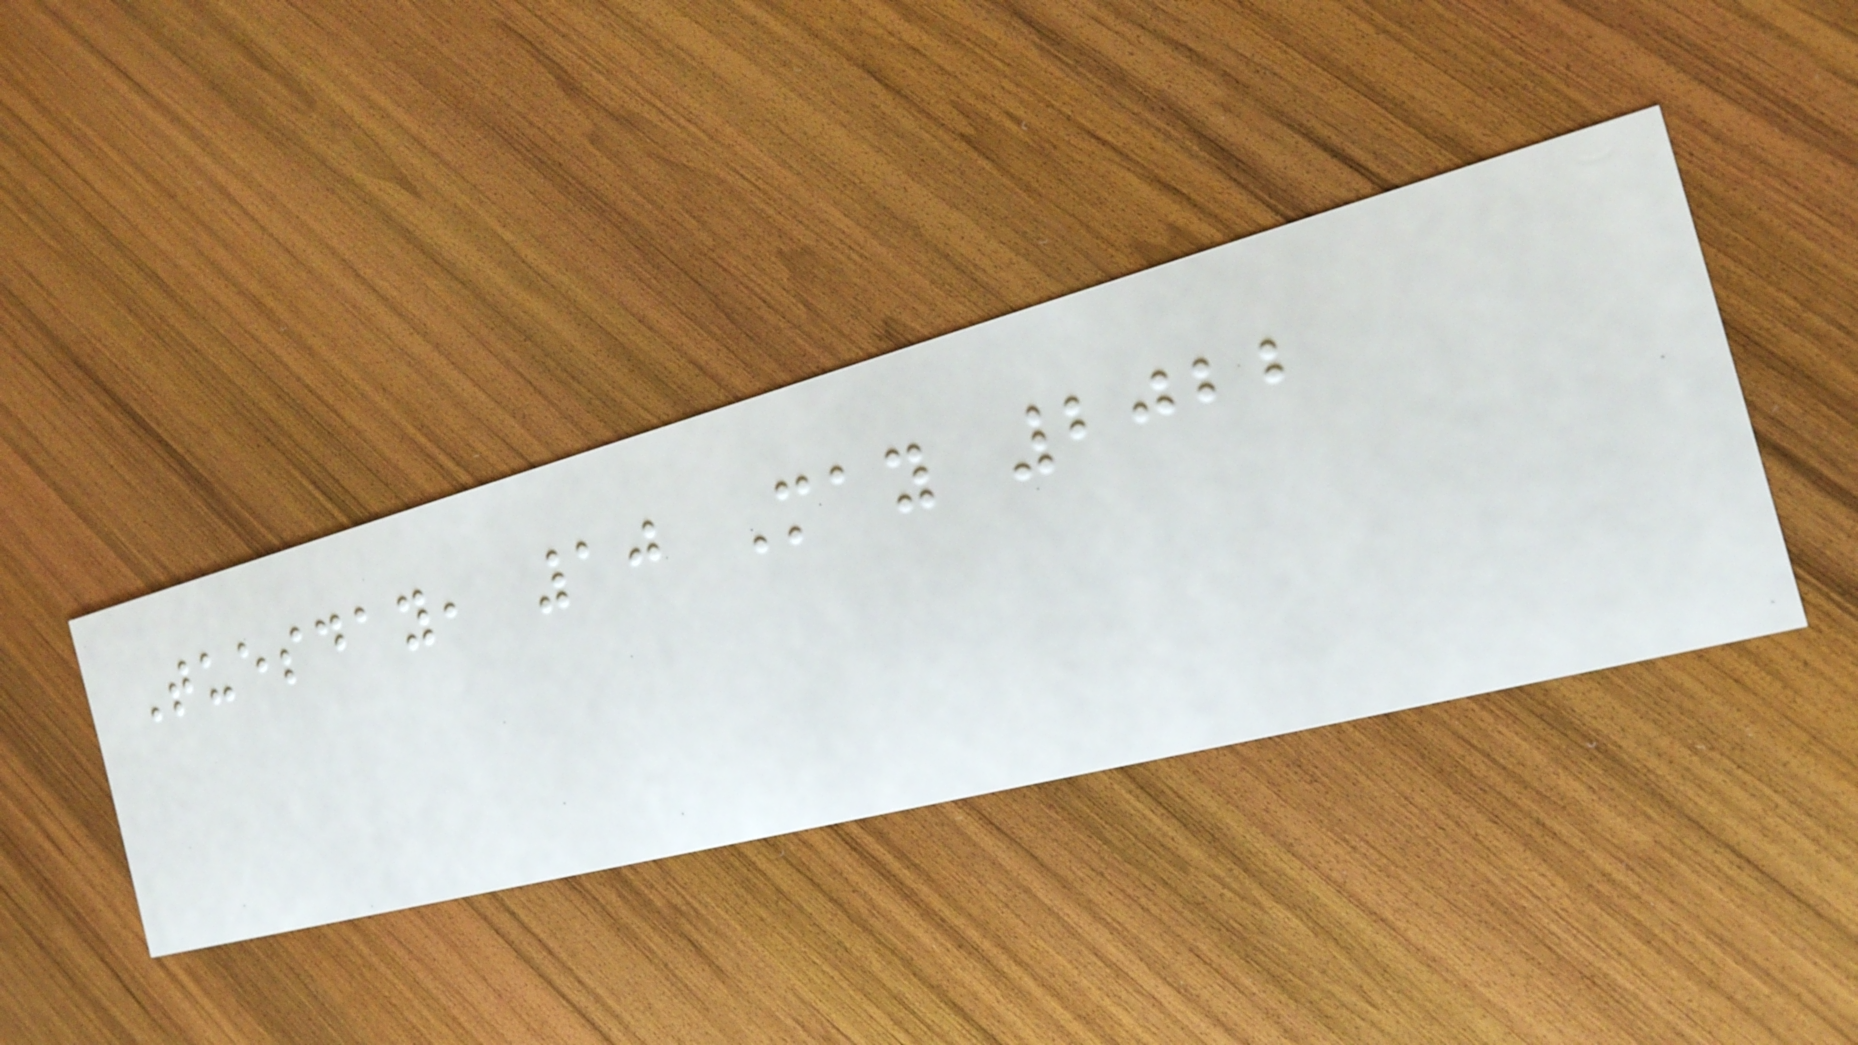Tuesday, 10 May 2022
